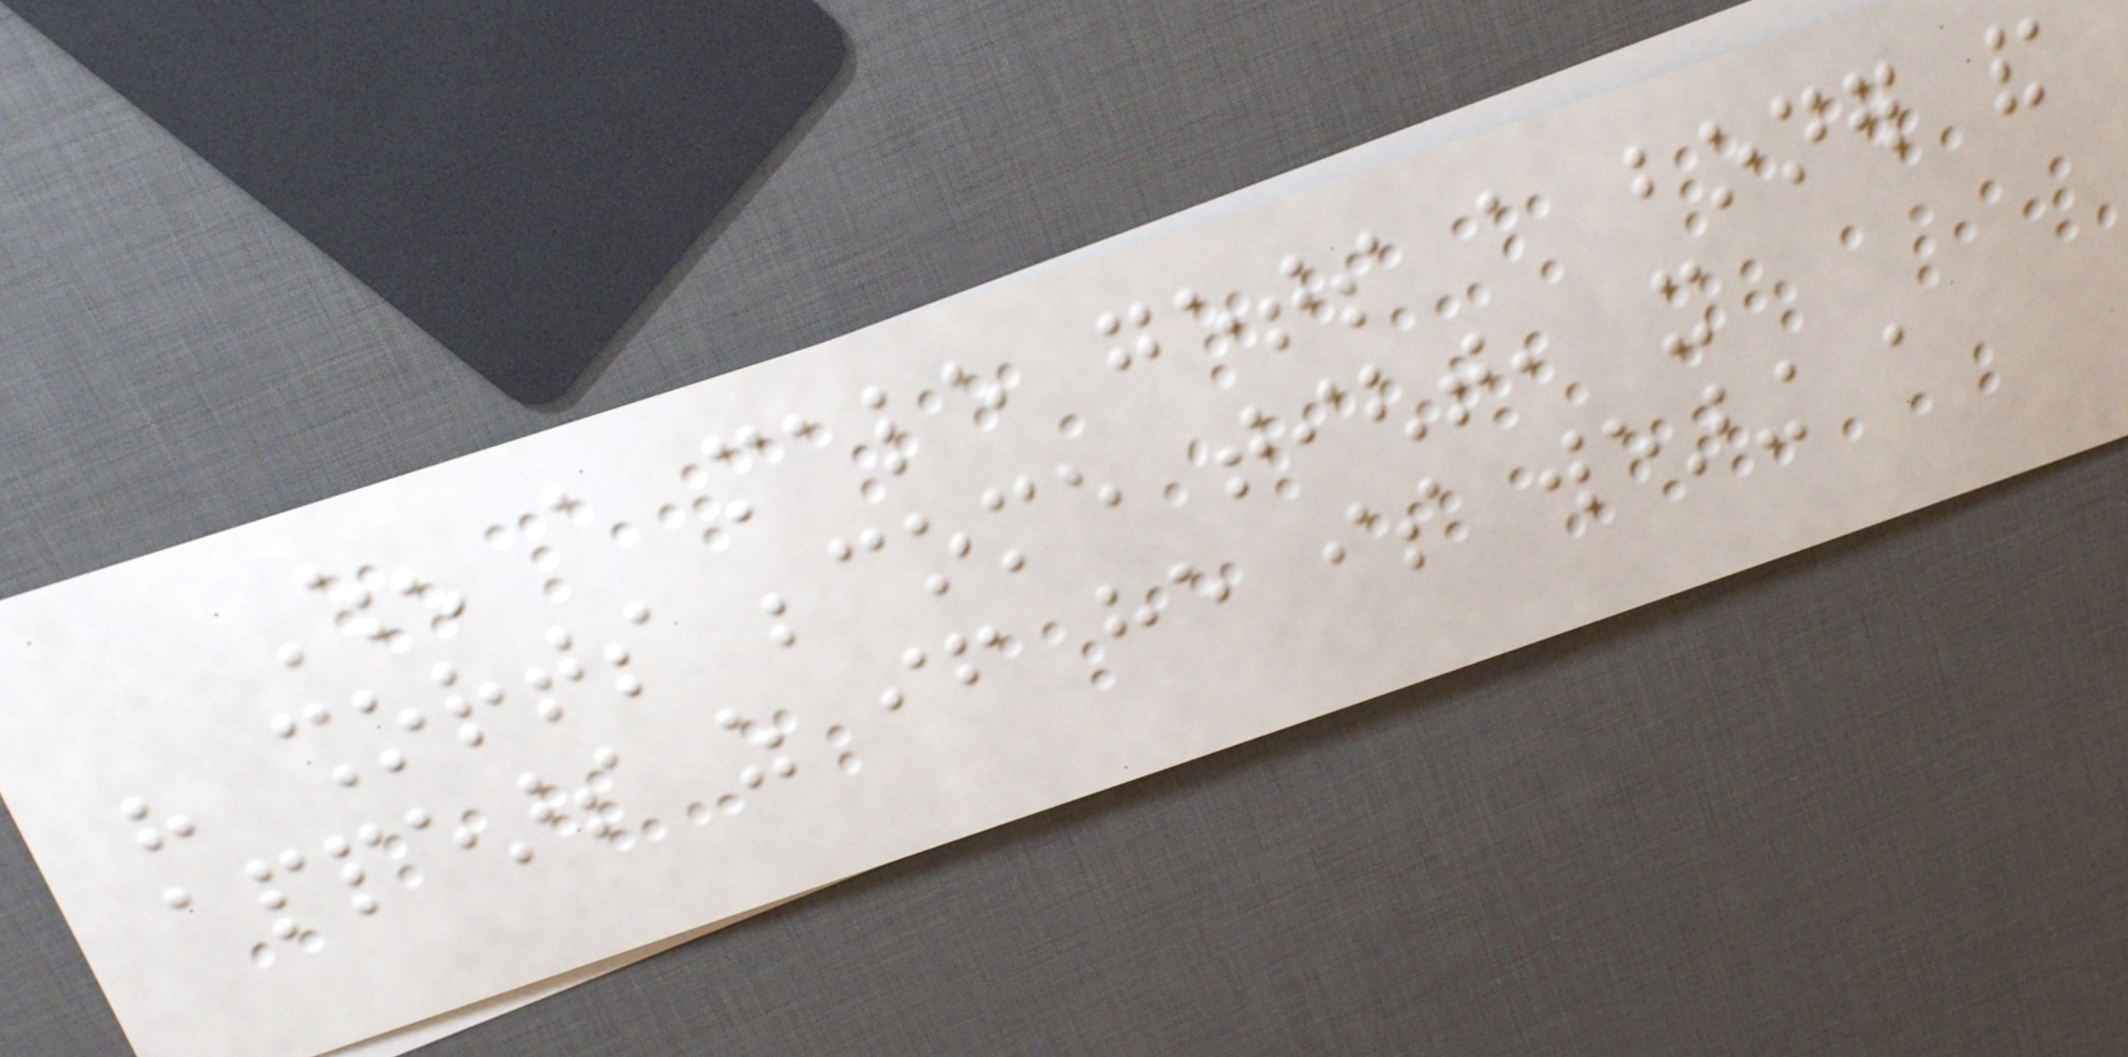When a male gets a boner and
his shorts become tight, it
appears as if he is wearing a
